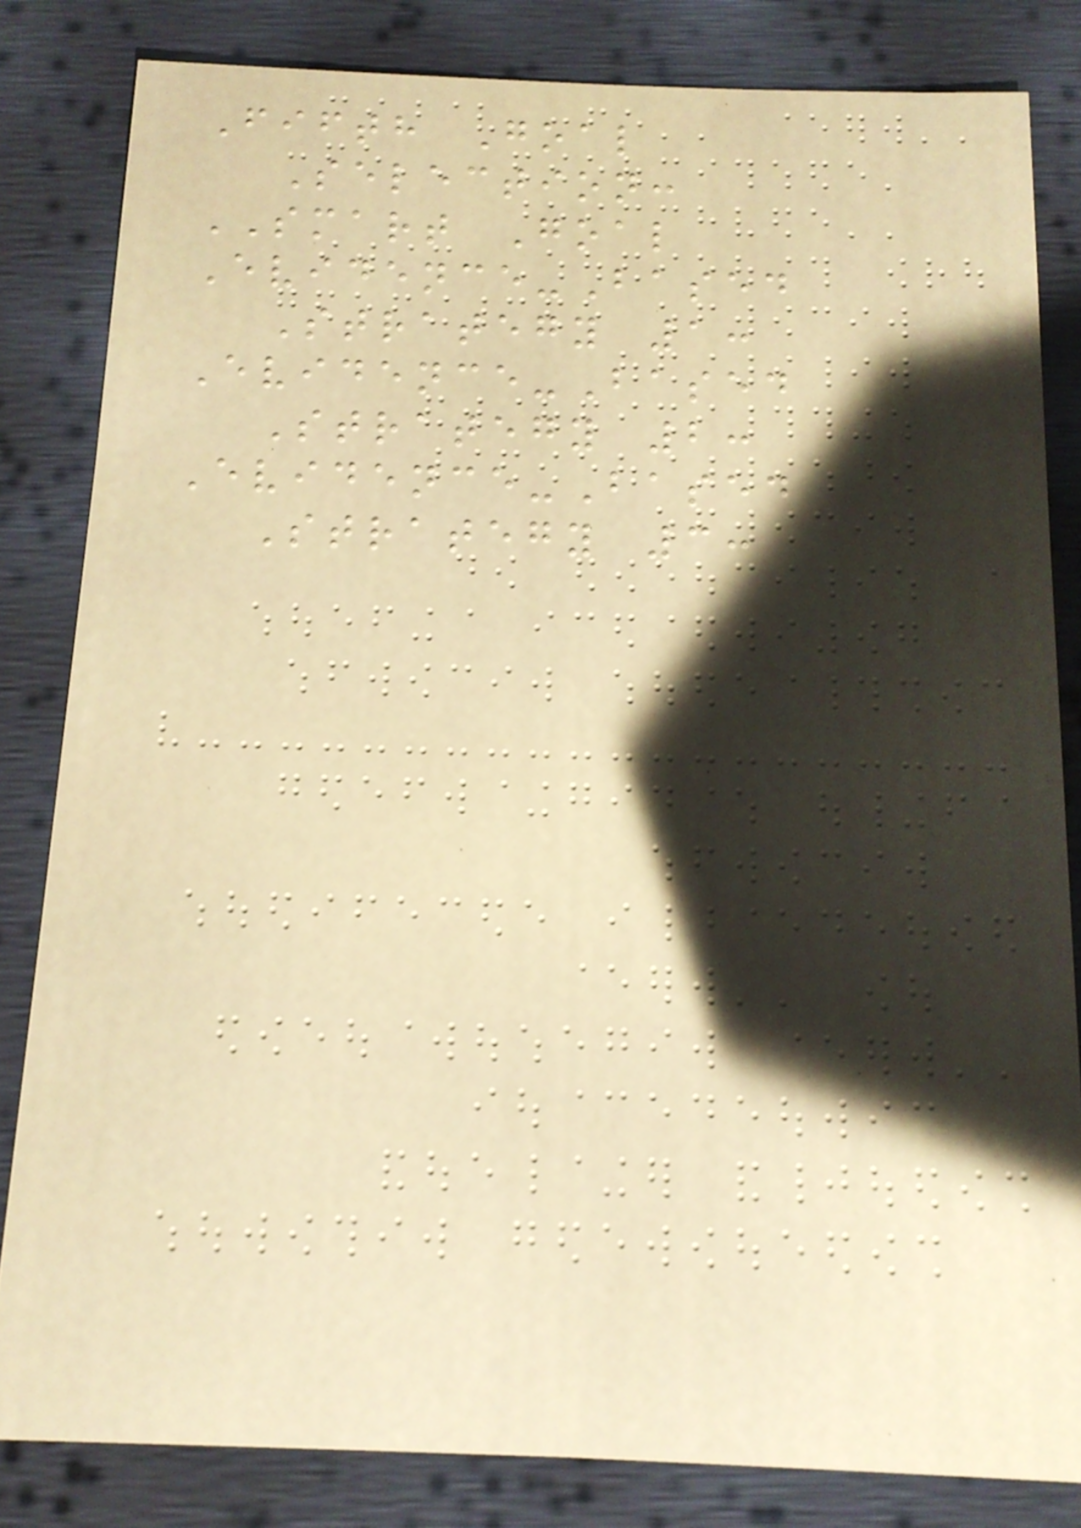Fifth Goal
Selection:
SMART Goal
Evidence-Based
Strategy 1:
Evidence-Based
Strategy 2:
Evidence-Based
Strategy 3:
